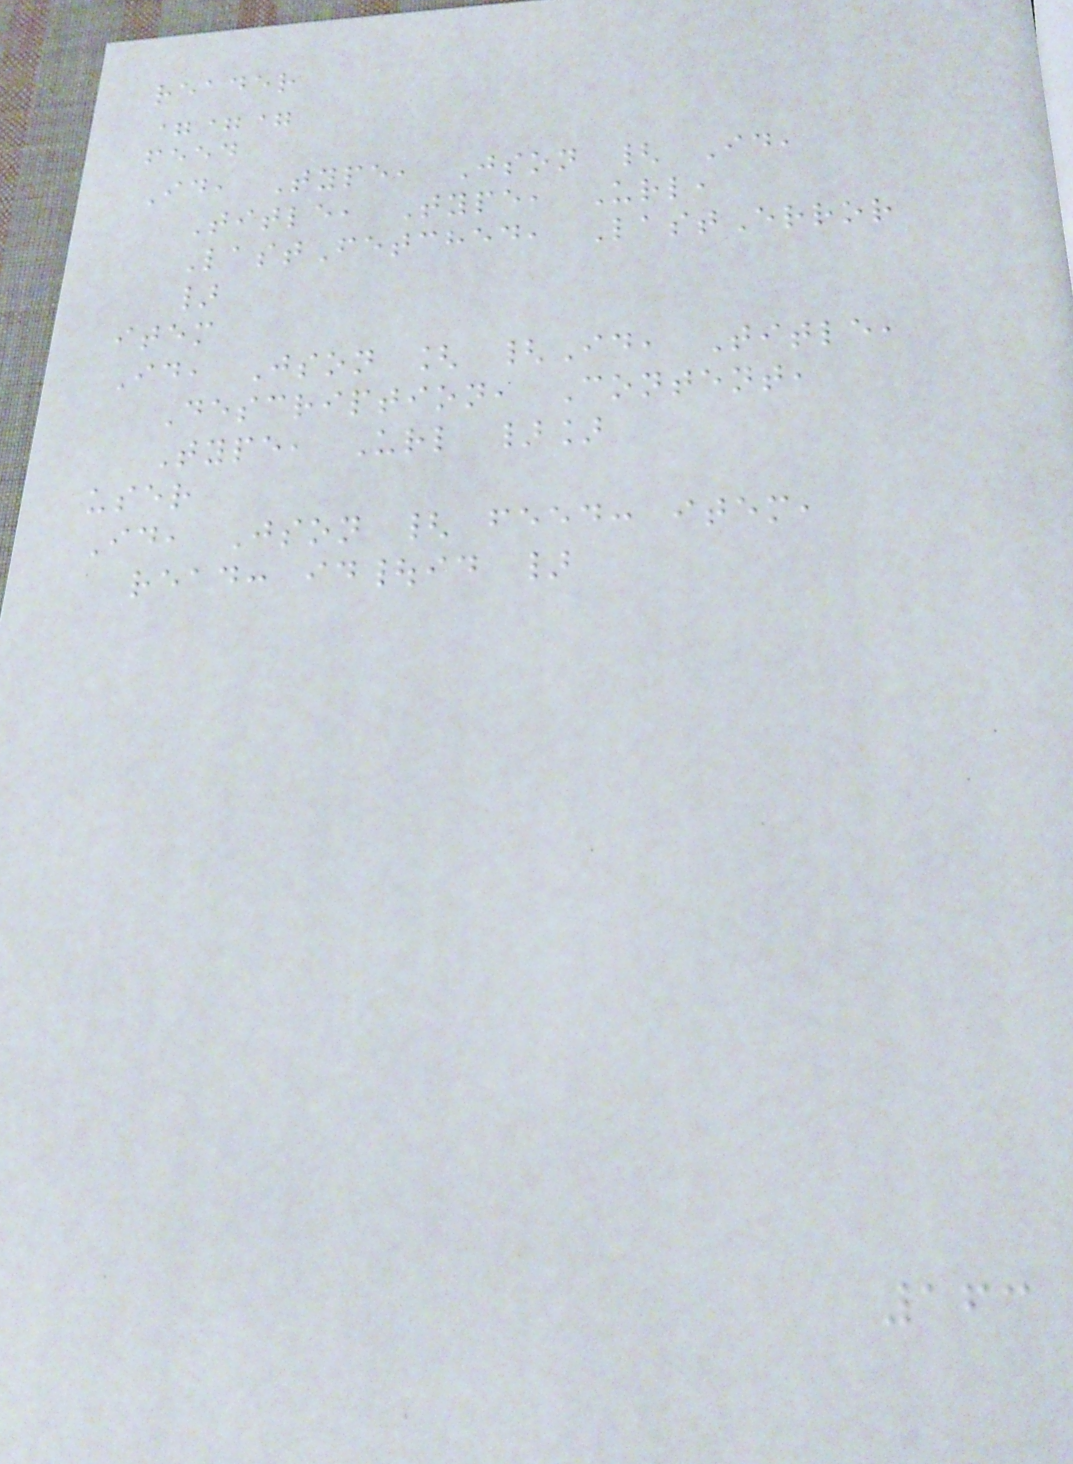reader
===
feed
Id, Type, Json { Id,
Title, Type, Url,
LastFetched, LastError
}
item
Id, Json [ {Id, Title,
Description, Content,
Type, Url }]
user
Id, Json { feed: item,
read: id|id }
163
